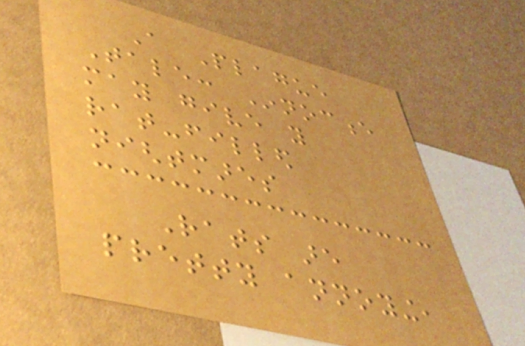A Plague
Tale: Innocence
may give you
rat-filled
nightmares
Rats are
pretty annoying,
